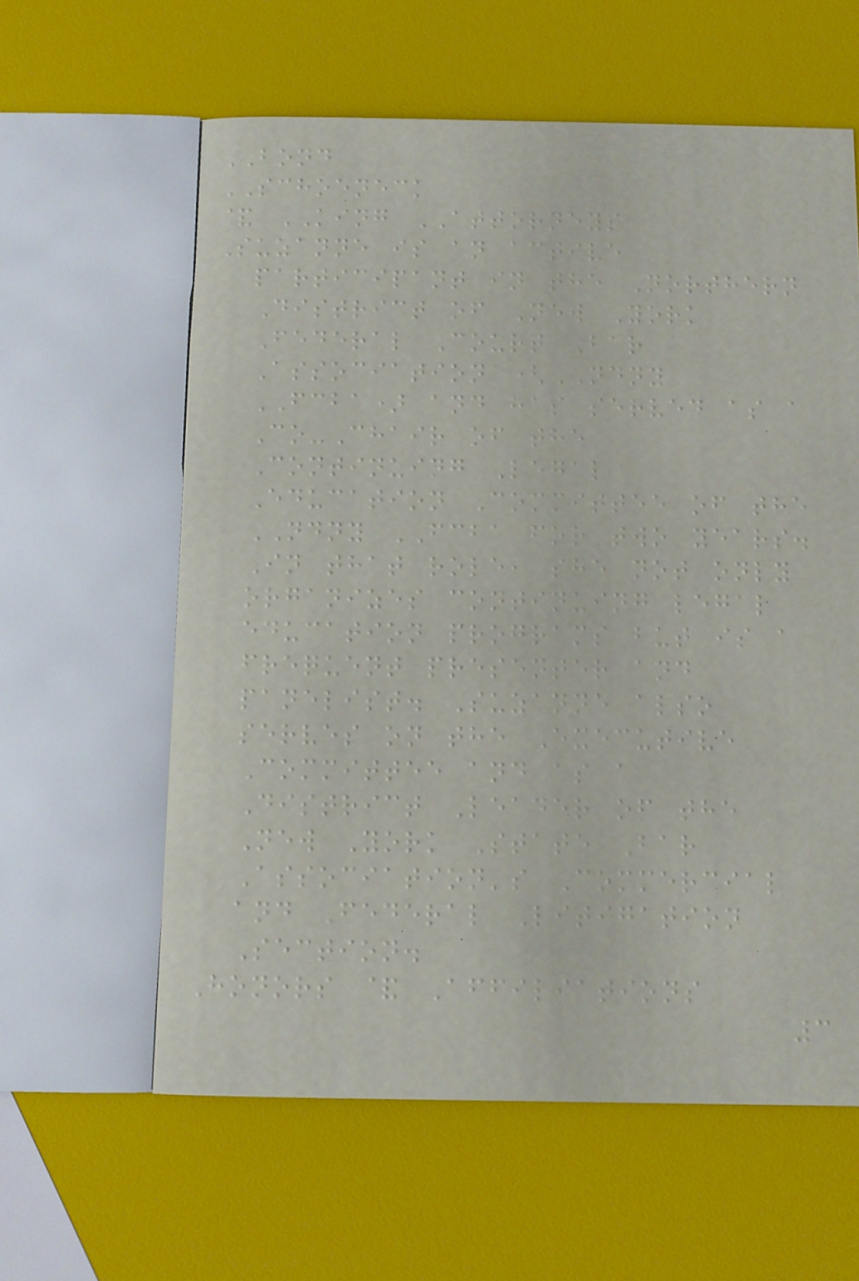BOND
SCHOENECK
& KING ATTORNEYS
Suzanne is an active
participant in the Northern
District of New York
Federal Court Bar
Association (NDNY
FCBA) and has served as a
Co-Chair of the
Continuing Legal
Education Committee of the
NDNY FCBA for two years.
In that role, she not only
organizes continuing legal
education programs but is a
frequent presenter and
panelist. Suzanne also
serves on the Executive
Committee and as a
District Leader of the
New York State Bar
Association's Commercial
and Federal Litigation
Section.
Honors & Affiliations
3
